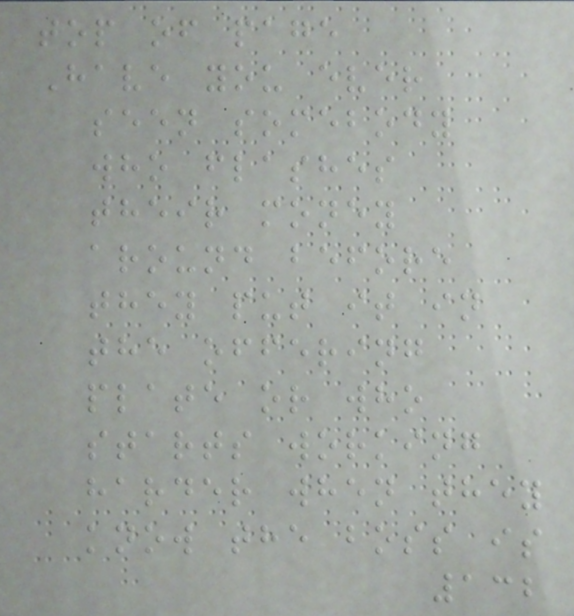top of page
Have you ever
seen somebody
who flashes
their money
around before
they put it in
the offering
plate or who
starts working
harder when they
know the boss is
132
